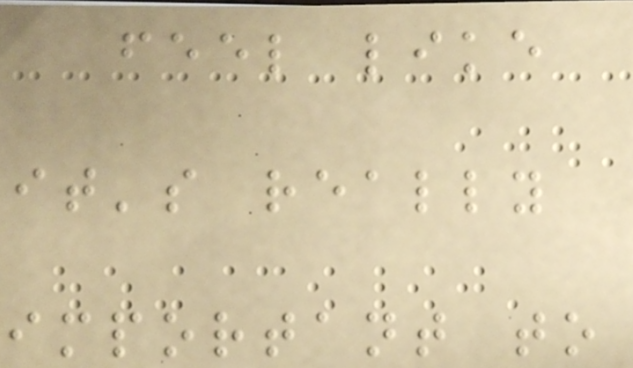feel like
it's really
important to
